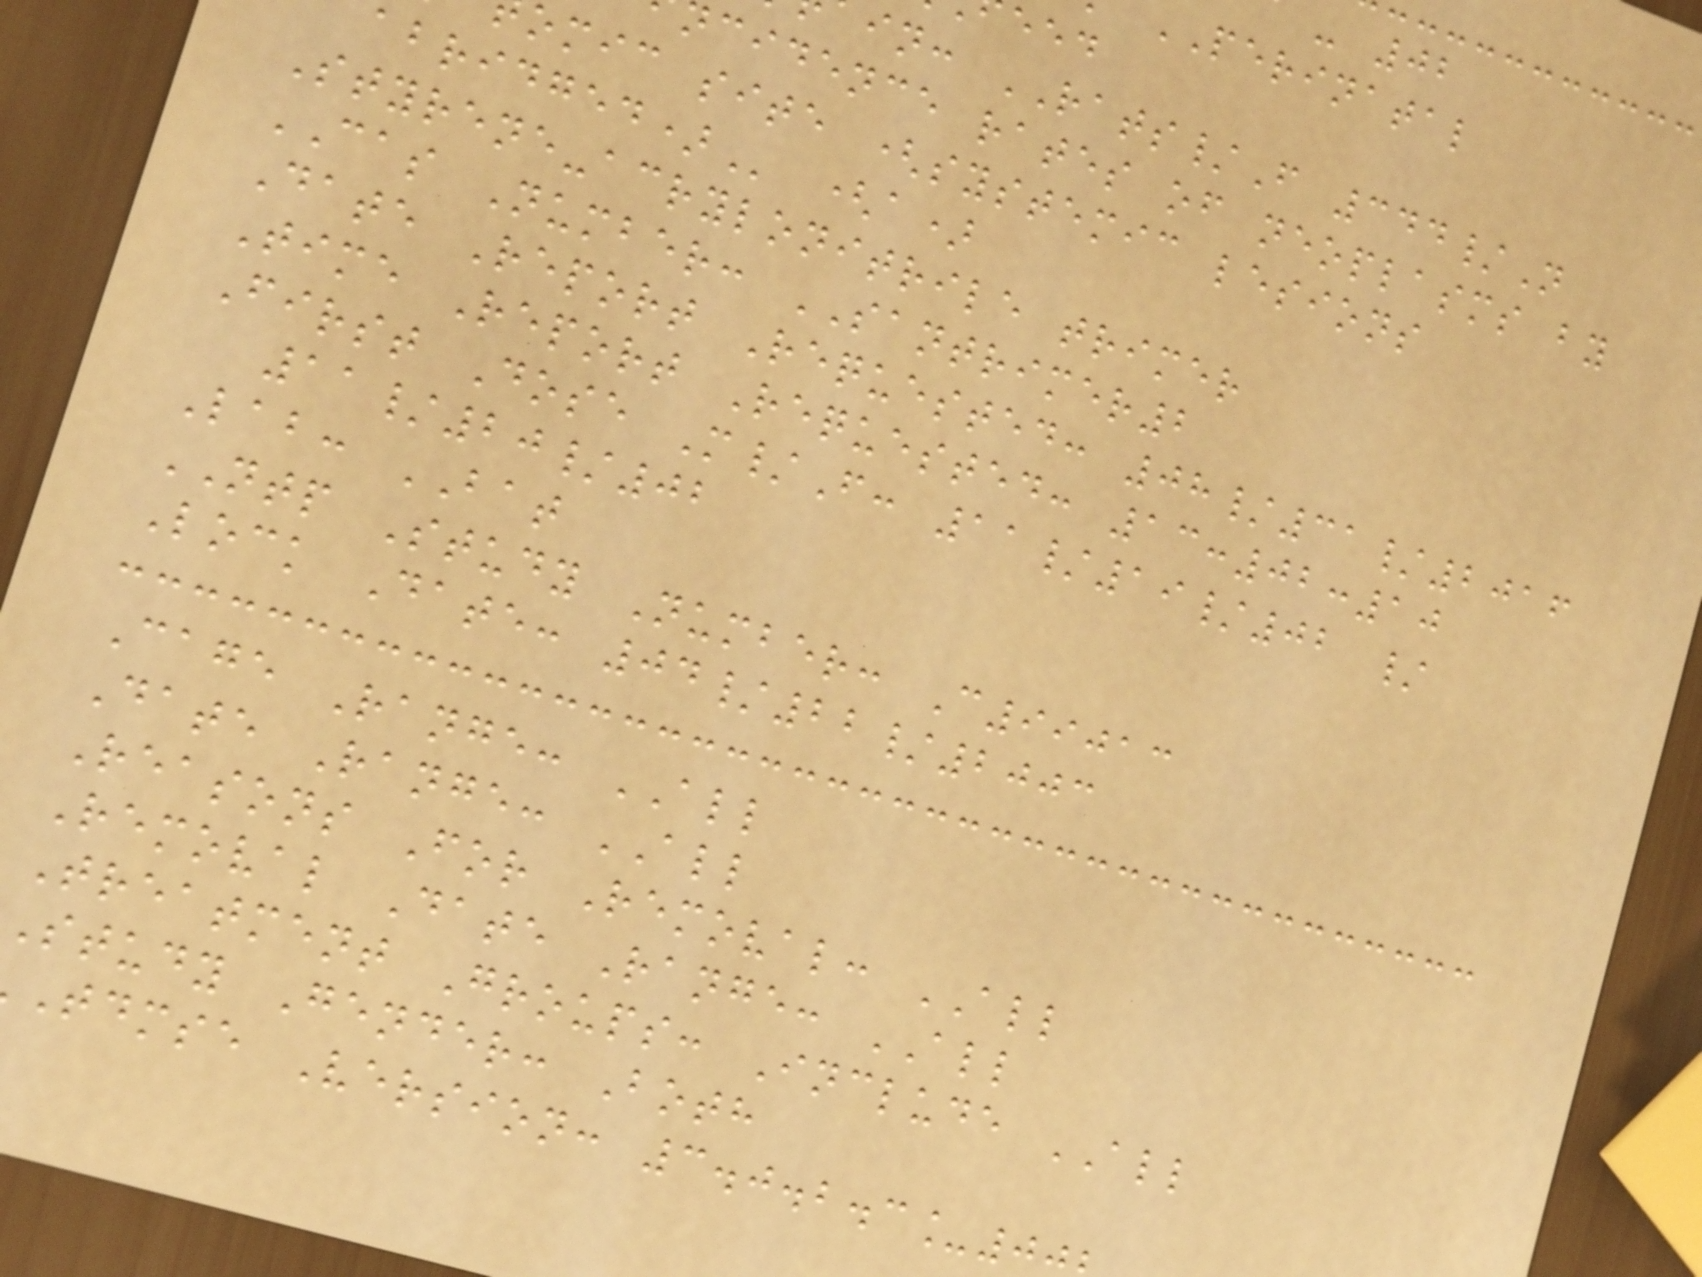PERINATAL
in: RATS/F 344/N
cidence rates of neoplasms by
omic site (systemic lesions
(a)
Styrene-acrylonitrile trimer
CAS Number: SANTRIMER2
Date Report Requested: 08/31/2016
Time Report Requested: 13:02:10
First Dose M/F: 11/19/02 /
11/20/02
Lab: BAT
NTP Study Number: C99013
Lock Date: 04/22/2003
Cage Range: ALL
Date Range: ALL
Reasons For Removal: ALL
Removal Date Range: ALL
Treatment Groups: Include ALL
Study Gender: Both
tdmse Version: 3.0.2.3_0
